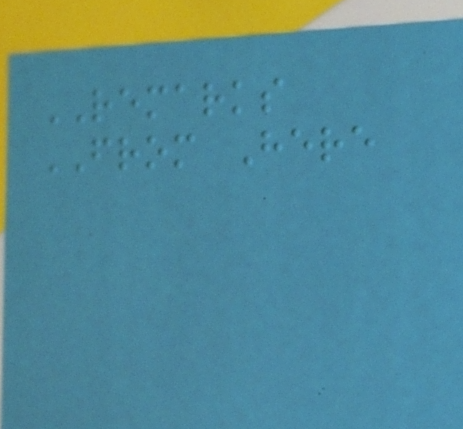REMARKS
FROM Here
